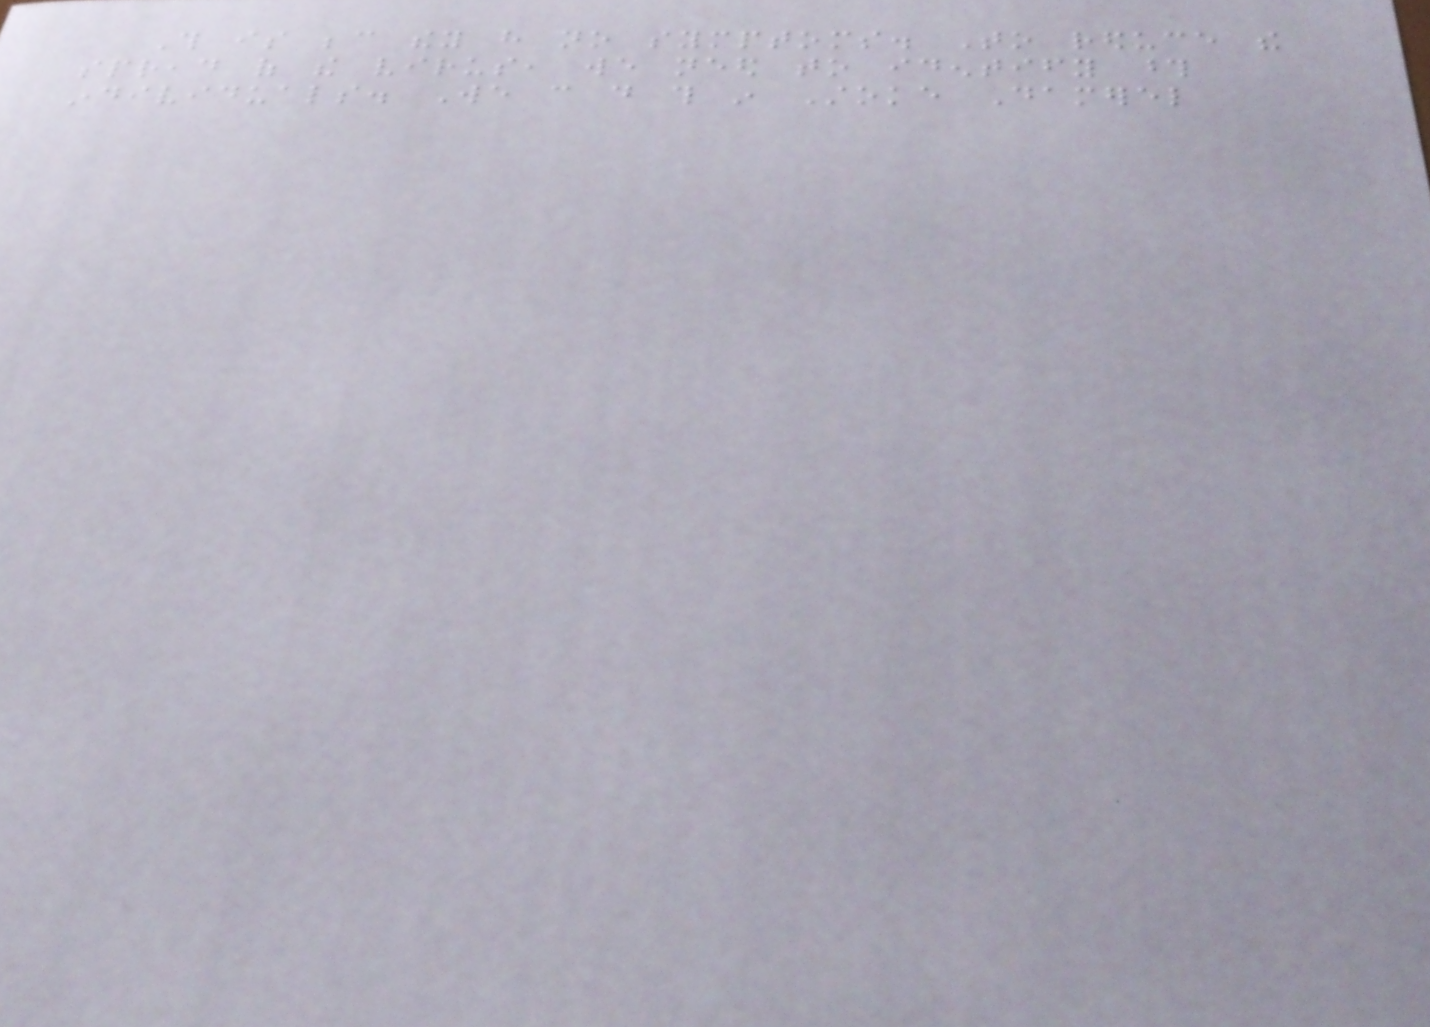This is because they have no symptoms. To reduce the
spread of the virus, we need to identify those
individuals. We can do this in Stoke Damerel
